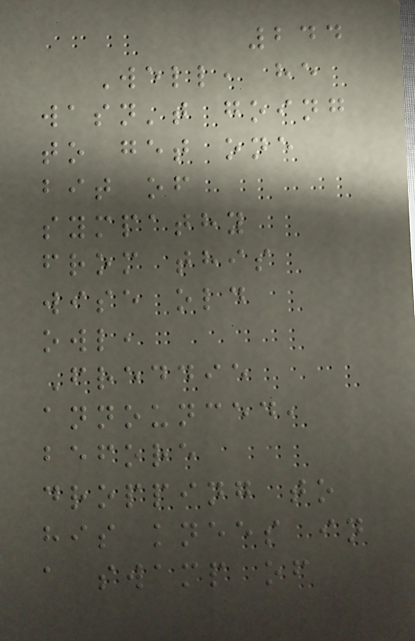244
Well, he
wasn't going
to get one
bit of
sympathy
from this
wise old
owl,
Freddie
announced,
before
dropping to
his knees in
a swamp of
